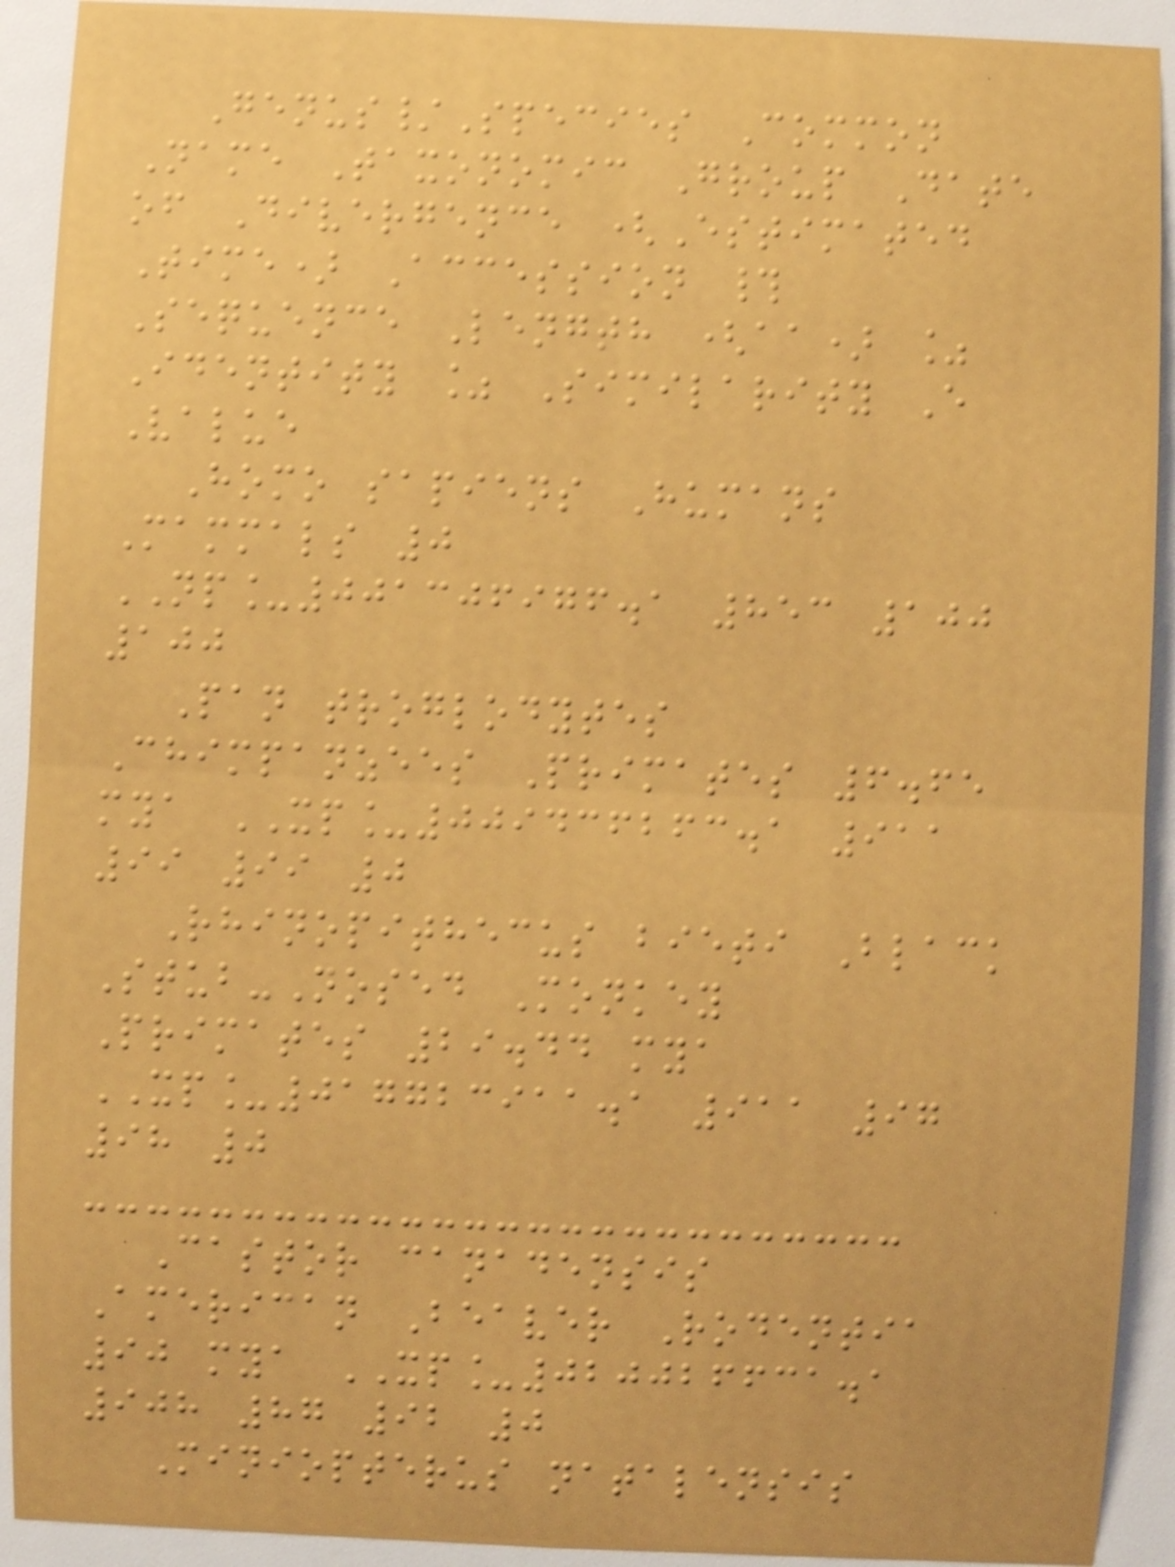Genus/Species Common
Name Taxonomic Group Date
of Divergence (Estimated
Time) Accession #
Sequence Length (aa) %
Identity % Similarity E
Value
Homo sapiens Humans
Mammals 0
NP_001306976.1 853 100
100
Pan troglodytes
Chimpanzees Primates 6.65
mya XP_009436263.1 911
99 99 0
Rhinopithecus bieti Black
Stub-Nosed Monkey
Primates 29.44 mya
XP_017723911.1 911 97
98 0
Castor canadensis
American Beaver Rodentia
90 mya XP_020026631.1
908 87 92 0
Miniopterus natalensis
